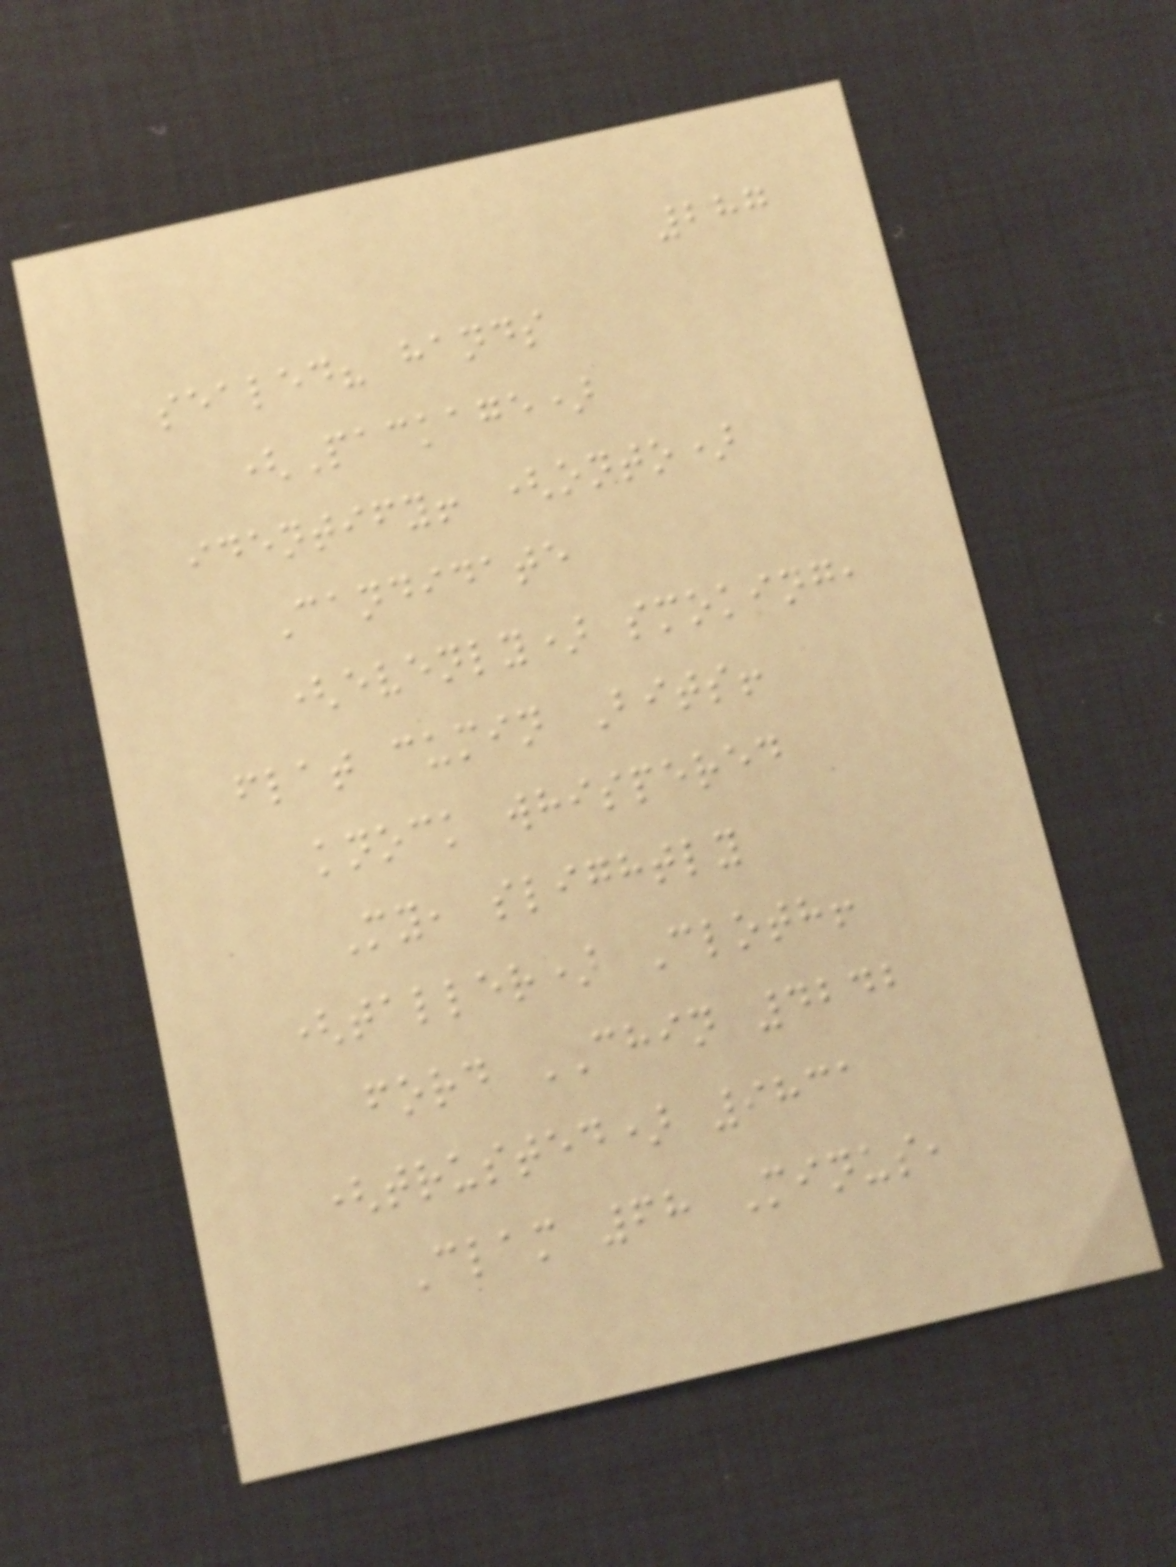287
sealed? hands
(Package)
identify! (onto)
Candidate
(evenly) smoking,
flat cumin Bits!
knock whispered
My, slightly
(taller) Cloth!
ford CHIN 4242
(trusted) 9831
Clam 68 Minus,
